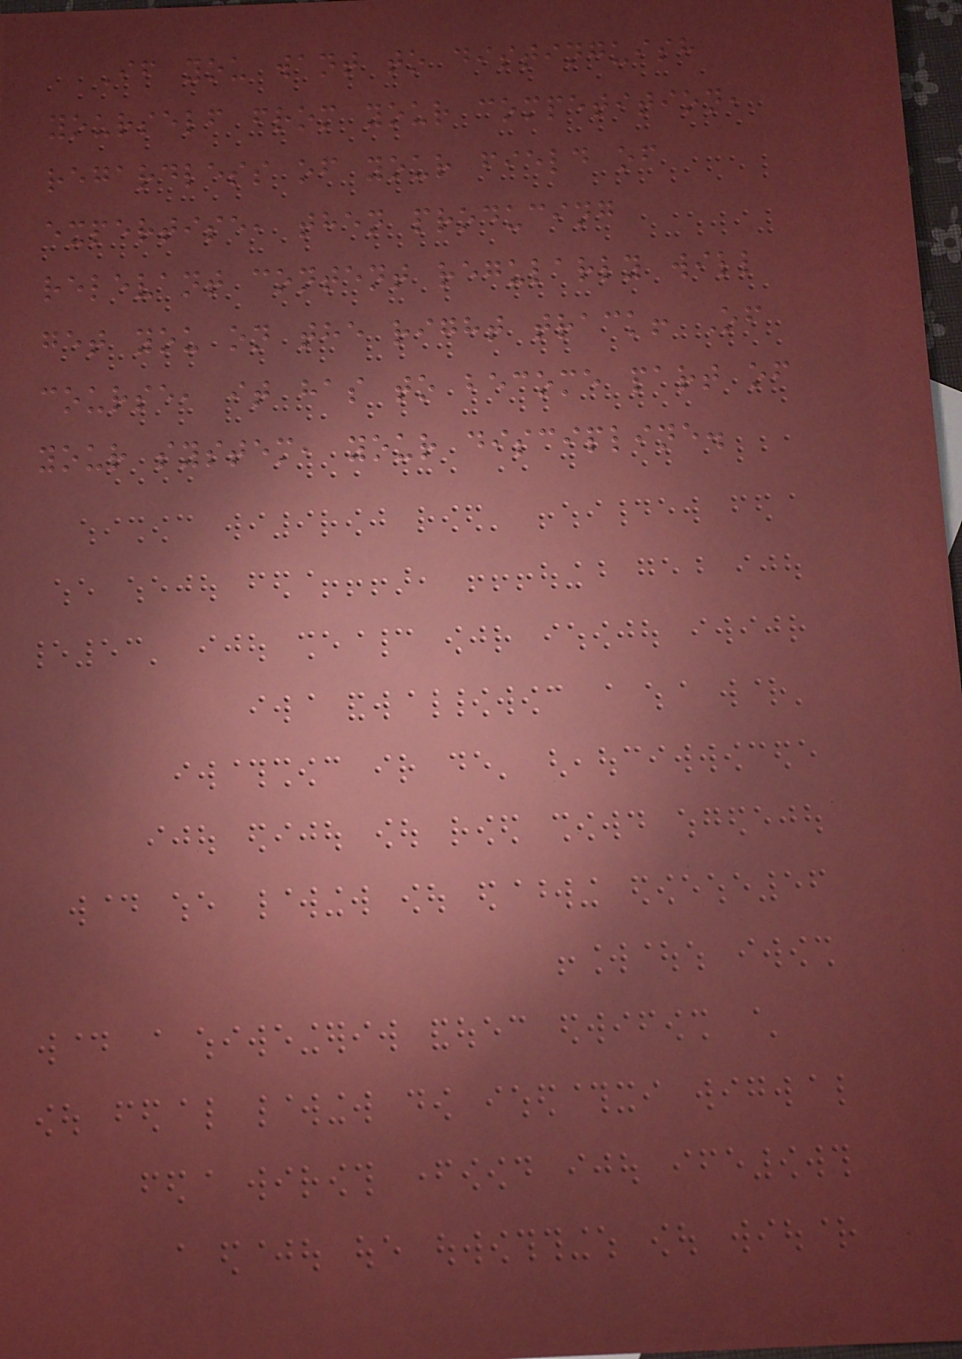If you want to distinguish
yourself from your competition,
regardless of your field of
expertise, then producing
relevant content regularly will
get you on the right track! Of
course, it has to become part of
your system, your discipline.
